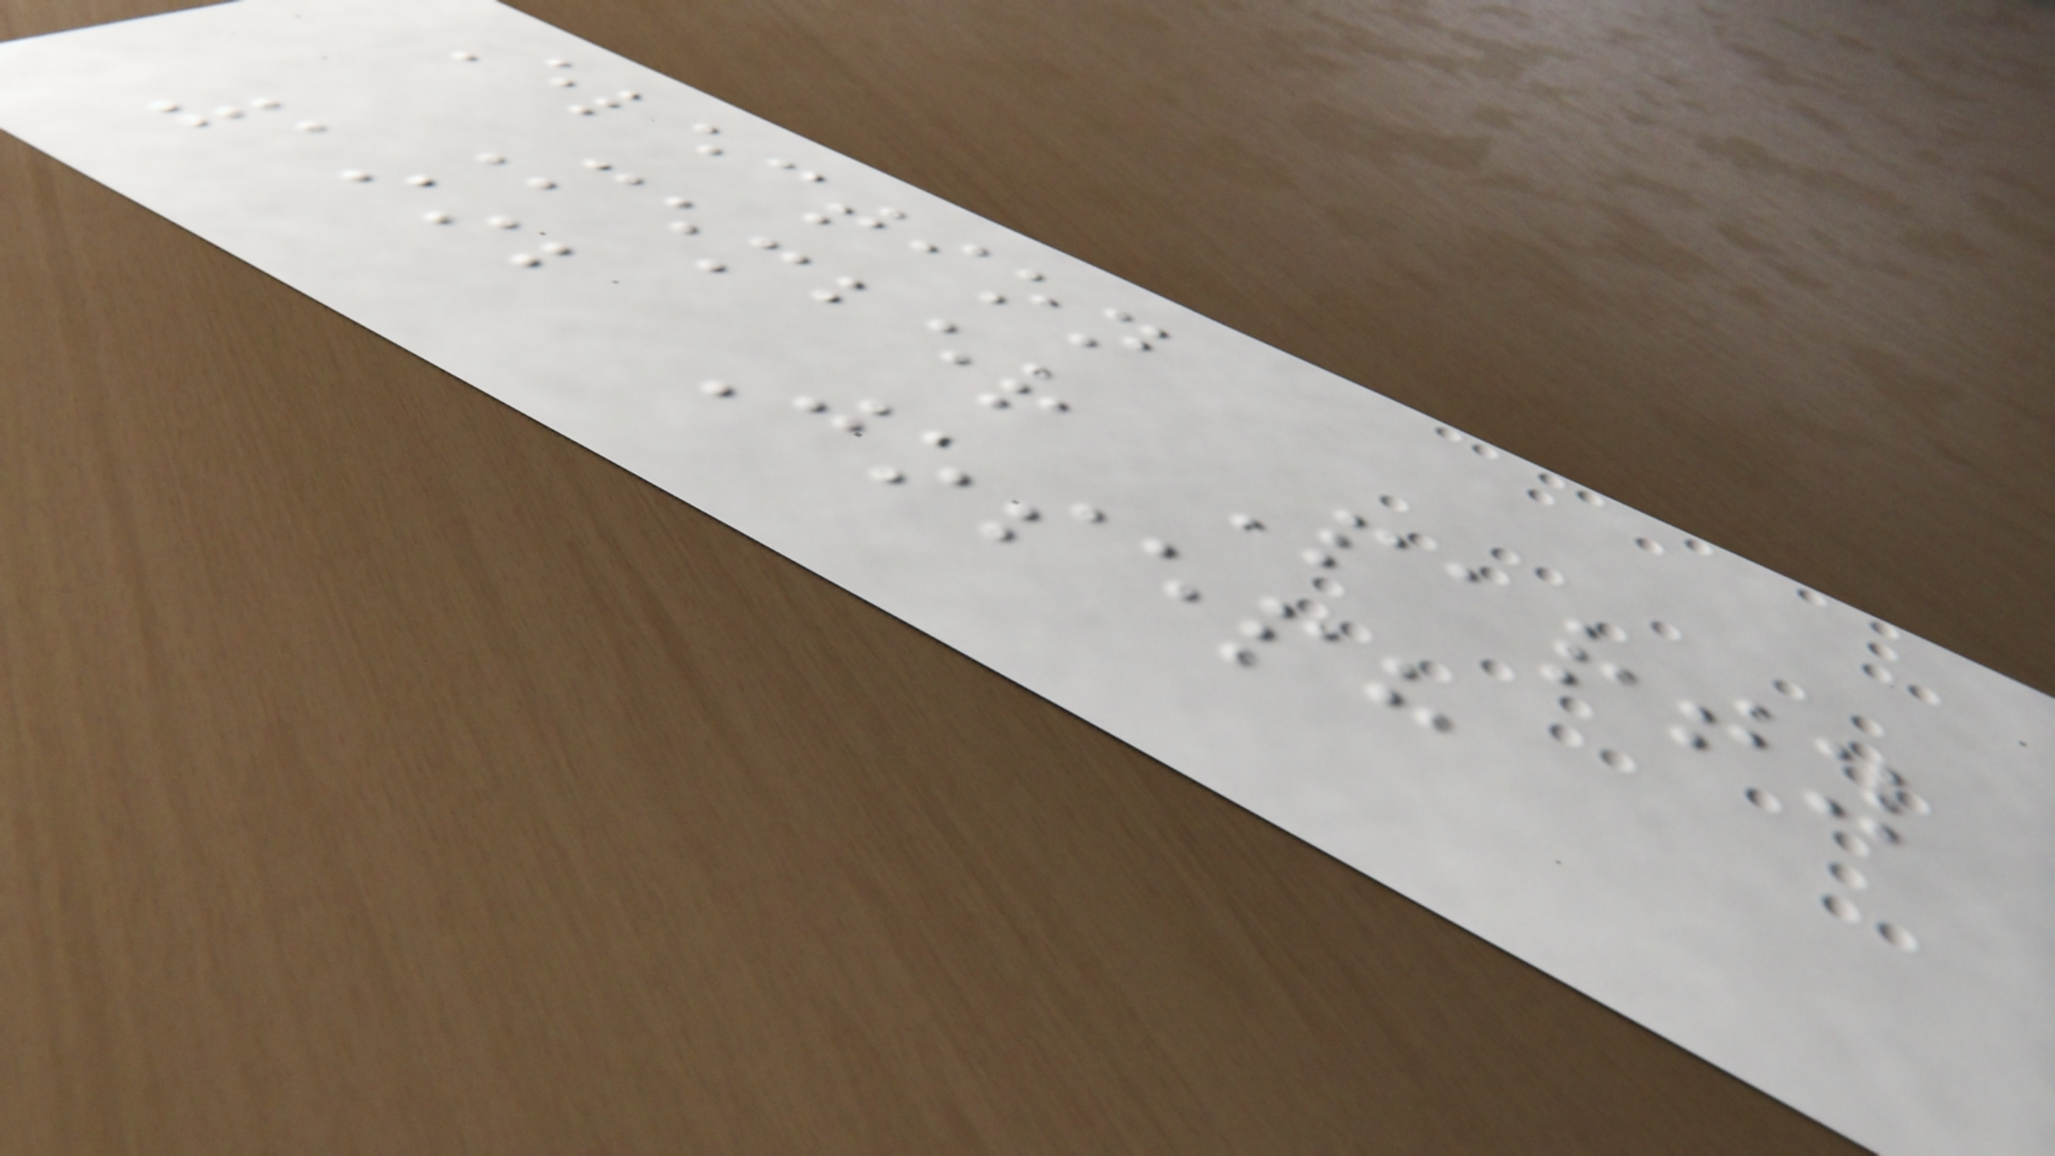Election
Member Party
1992 Joseph
